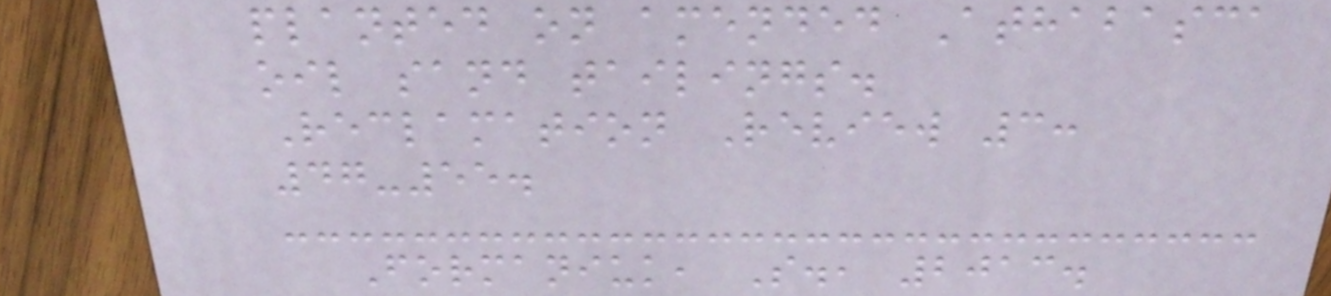planted on amended Athabasca
oil sand tailings.
Reclamation Review 3:
47-55.
Formaniuk, S., 2013.
